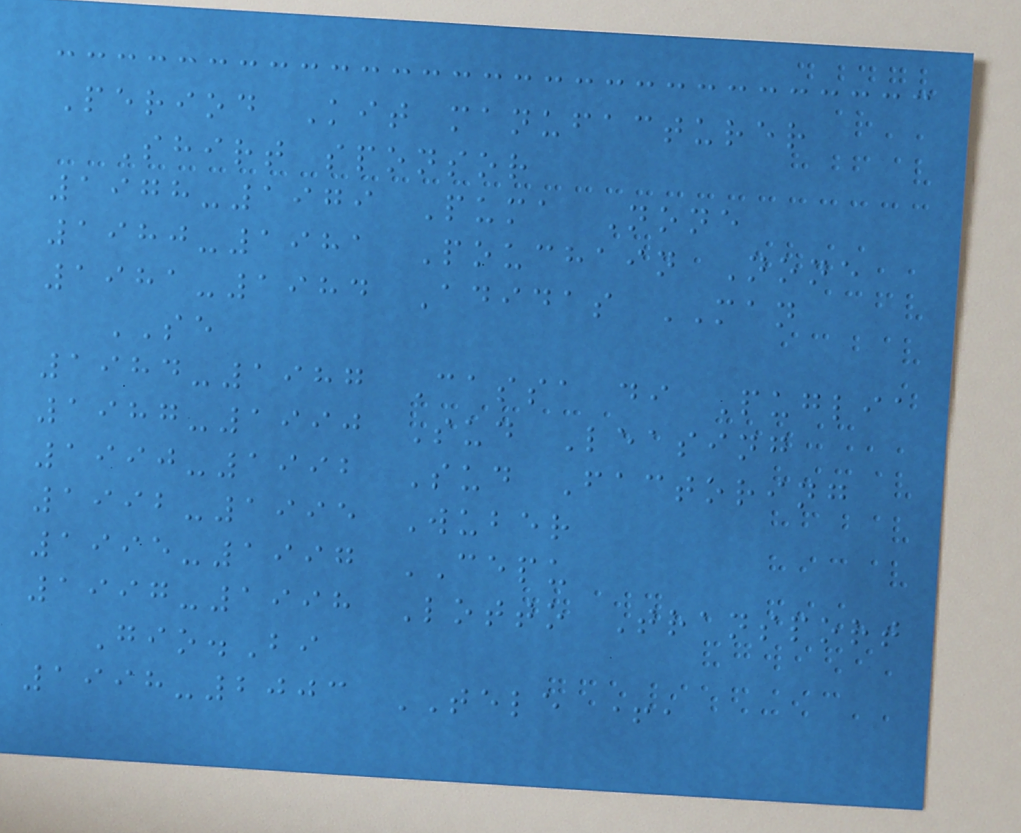Period Kit manufacturer
Shirt sponsor
1978-1979 Puma None
1980-1981 Pouchain None
1981-1984 Adidas MAN
SE
1984-1987 Cassa di Puglia
1987-1990 Sud Leasing
1990-1992 Sud Factoring
1992-1995 Wuber
1995-1997 CEPU
1997-1998 Lotto Transport
Gio.Bi
1998-2003 TELE +,
